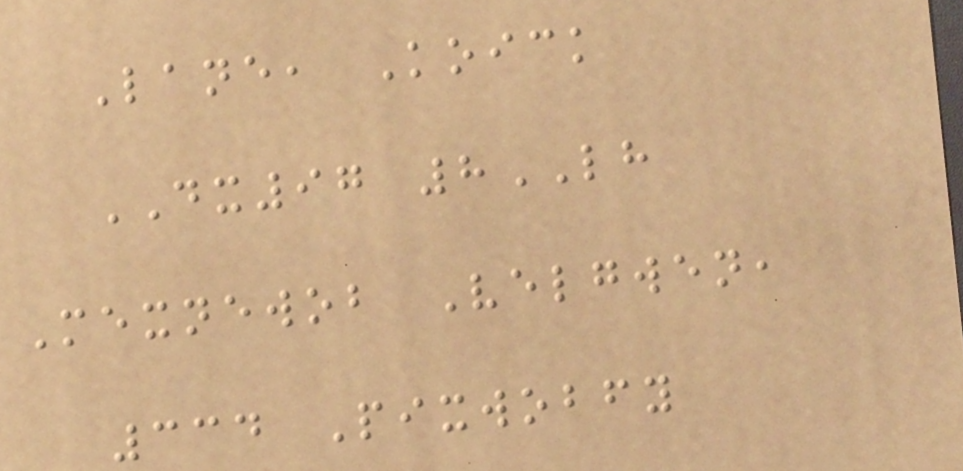Lane, Koick
DX97 8LH
Mexnewob Velgwen,
334 Pixwobfy
